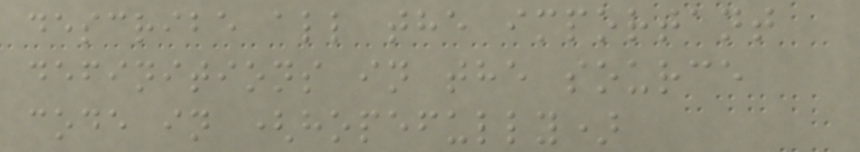describe all the important
definitions in the source
code in (hopefully)
